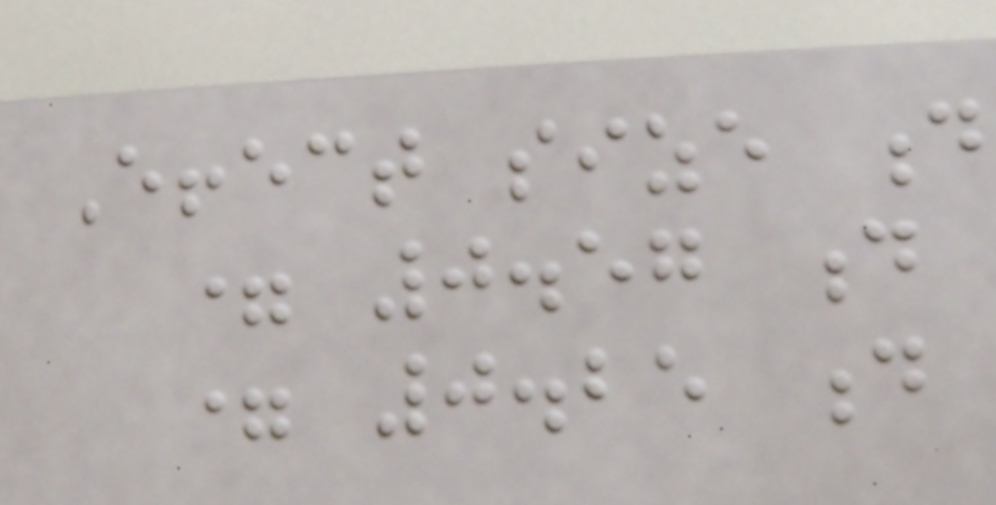Effect size d
= 0.57 d
= 0.25 d
